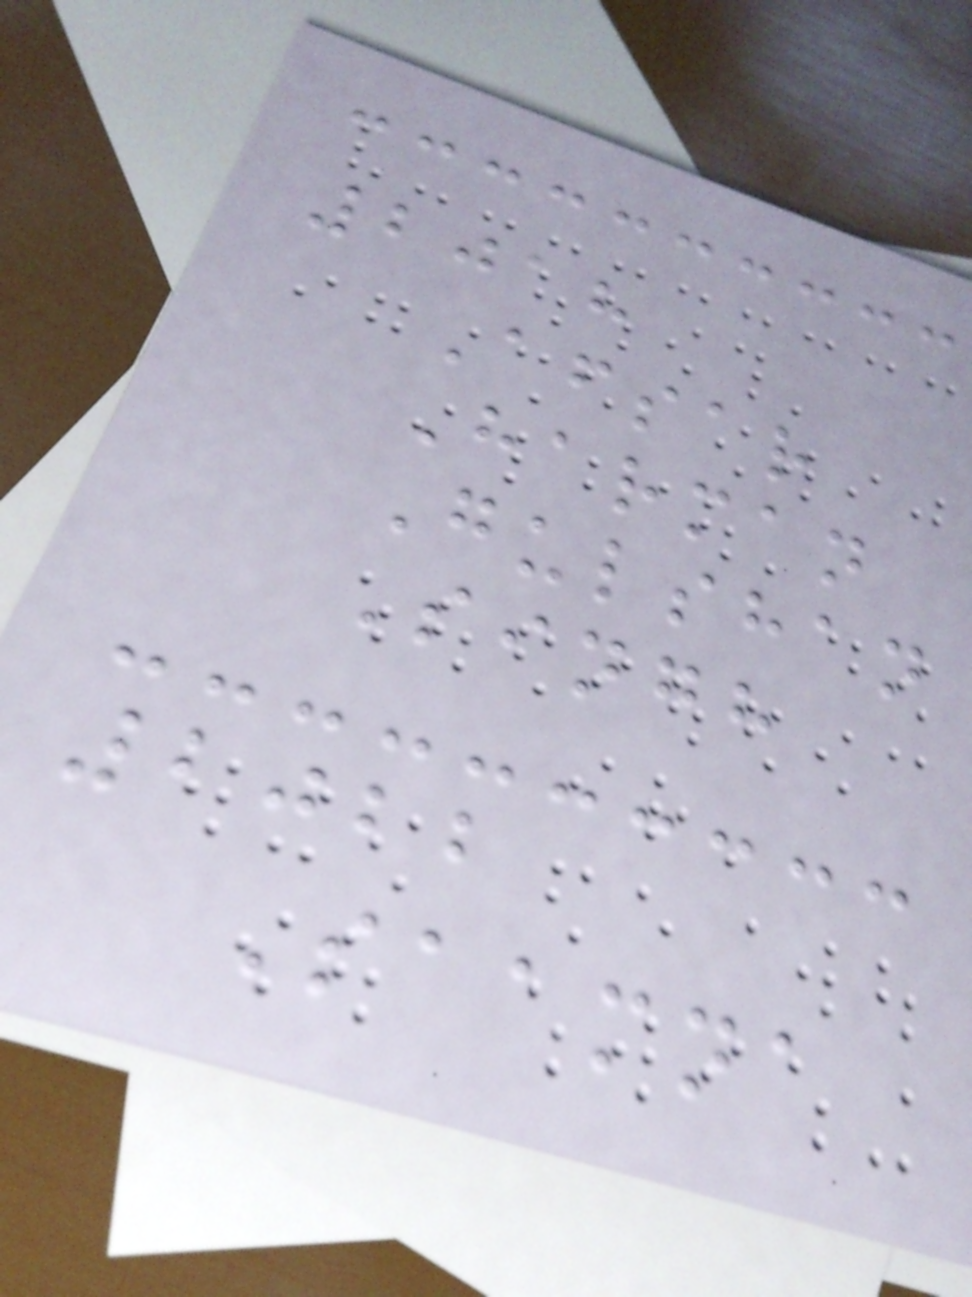2018
Afsar
Harman
Gulshan
Singh
2022
Saamna
